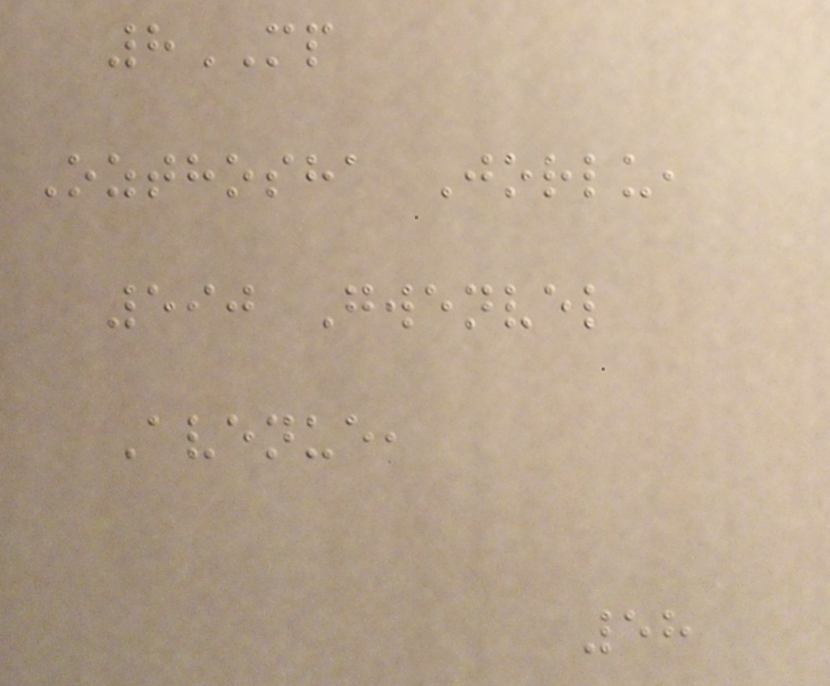8MP
Ozthosha Jorlu,
590 Gwenvel
Avenue,
58
